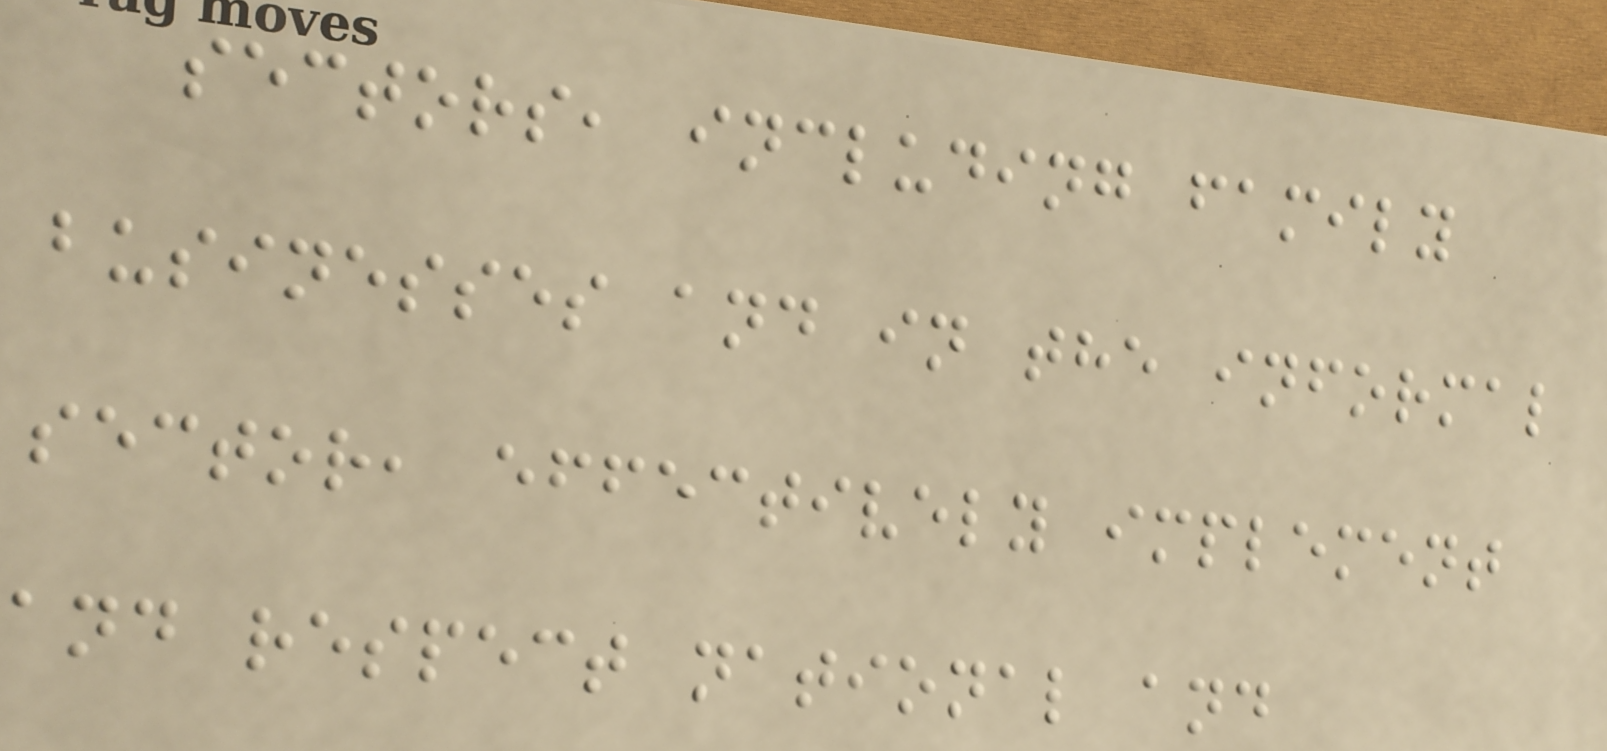sectors, including family
businesses and in the informal
sector, effectively implement
and respect national and
